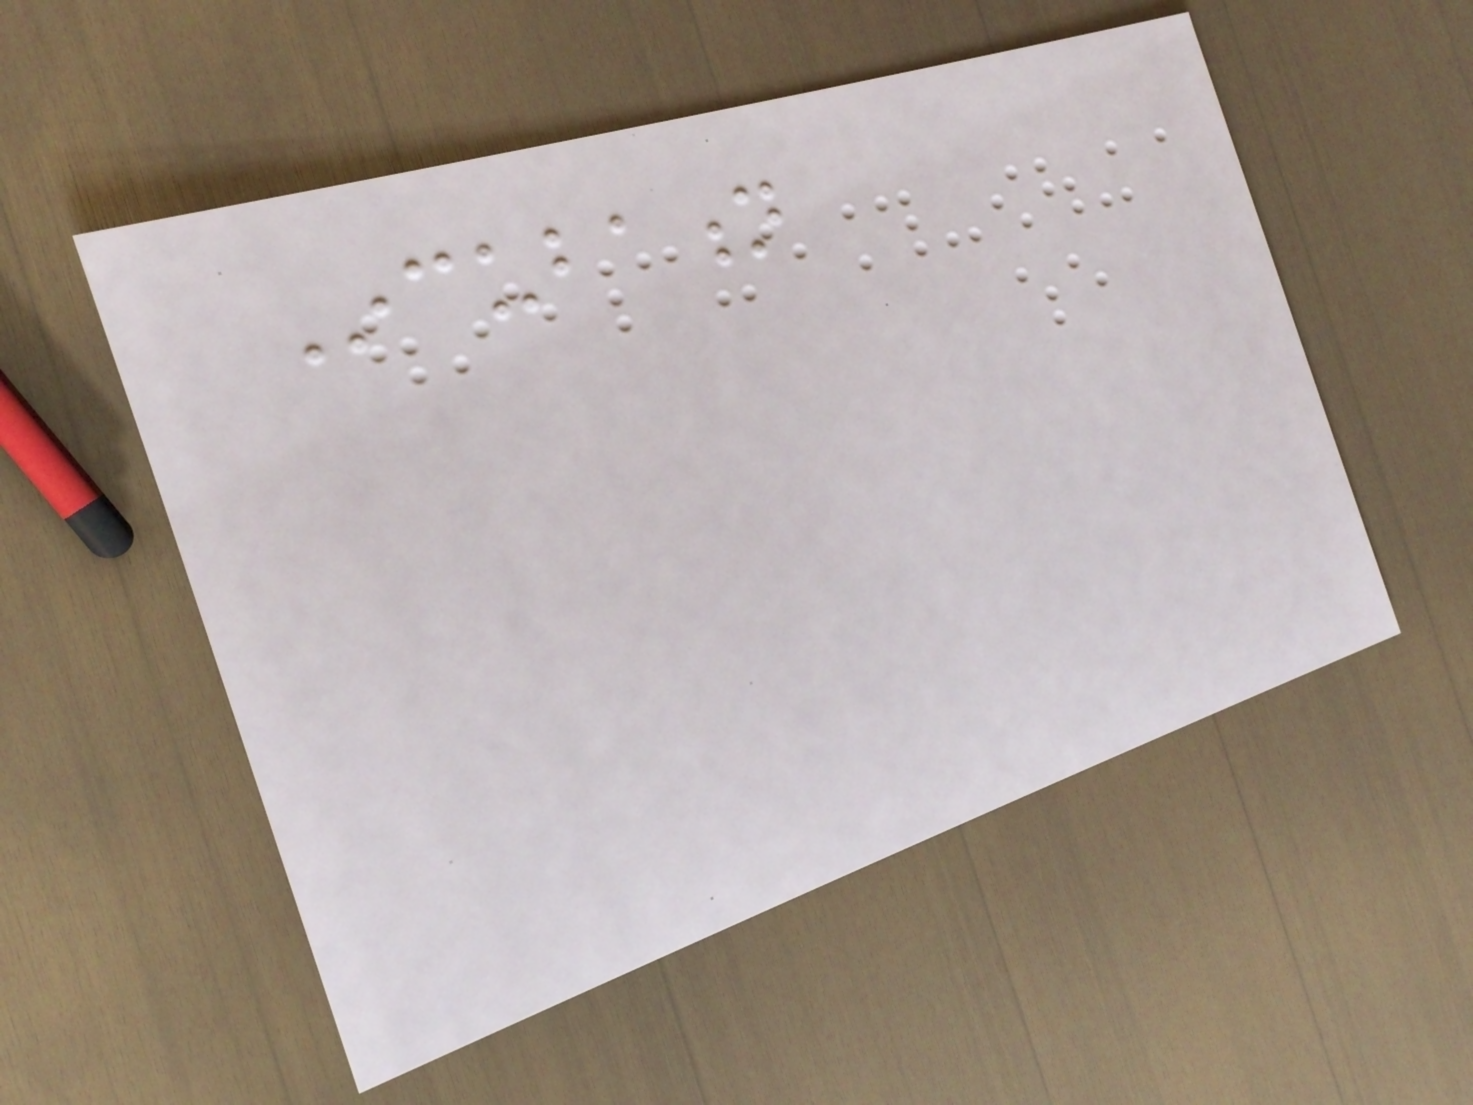Incubation
